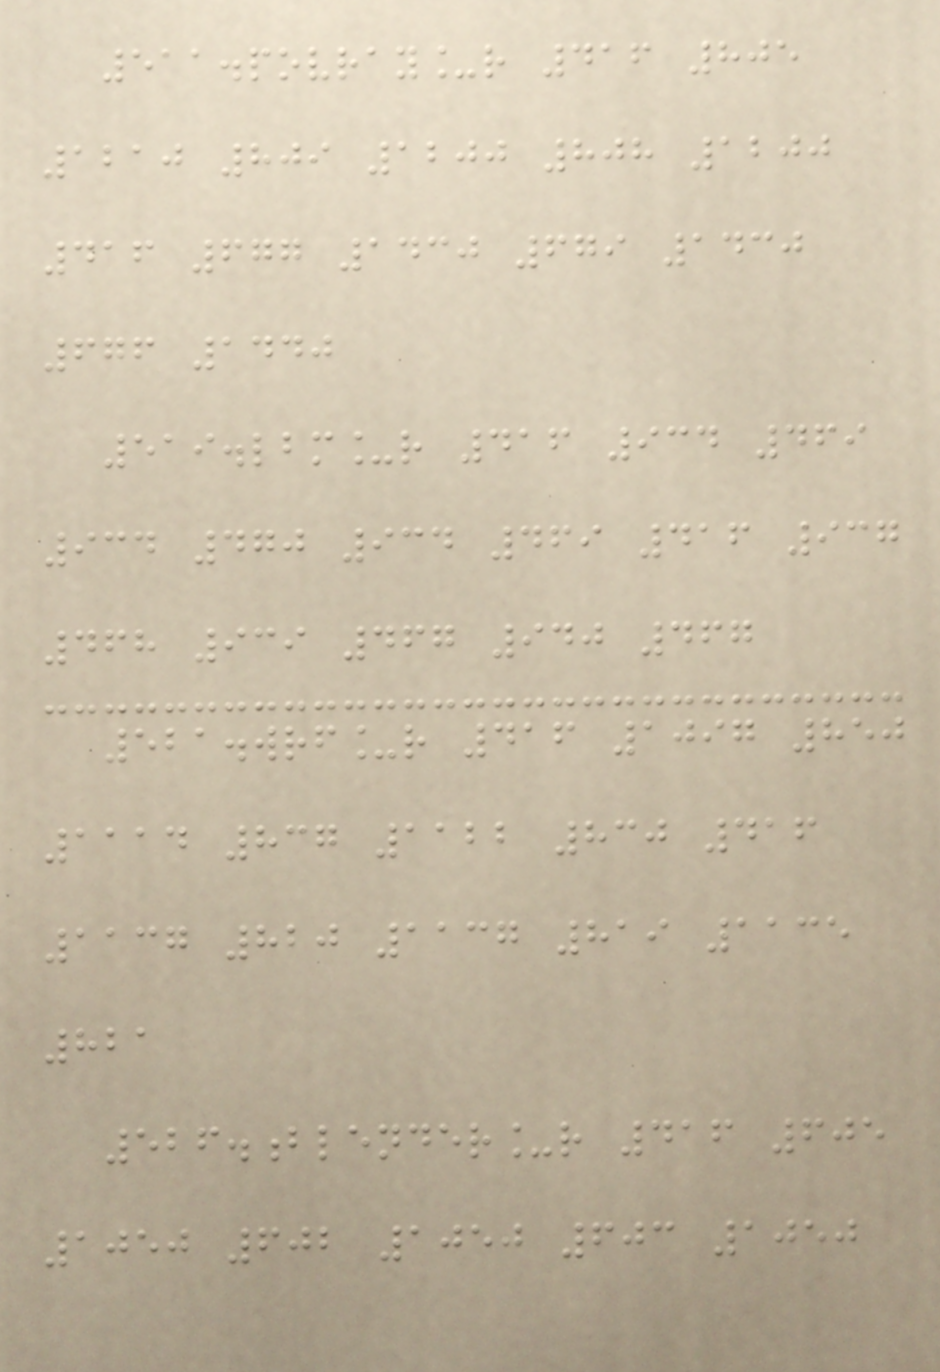511.povray_r 416 805
1210 809 1200 808 1200
416 677 1430 679 1430
676 1440
519.lbm_r 416 934 469
934 470 934 469 416 937
468 939 467 940 467
521.wrf_r 416 1097 850
1114 837 1122 830 416
1137 820 1137 819 1135
821
526.blender_r 416 605
1050 602 1050 603 1050
